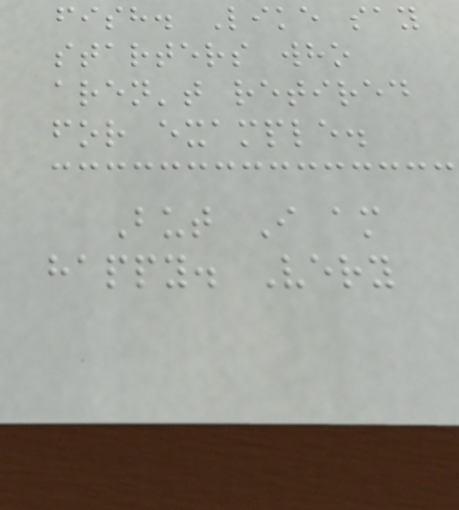fish. Like say
starters who
aren't retired
for example.
But I am
happy. Very
